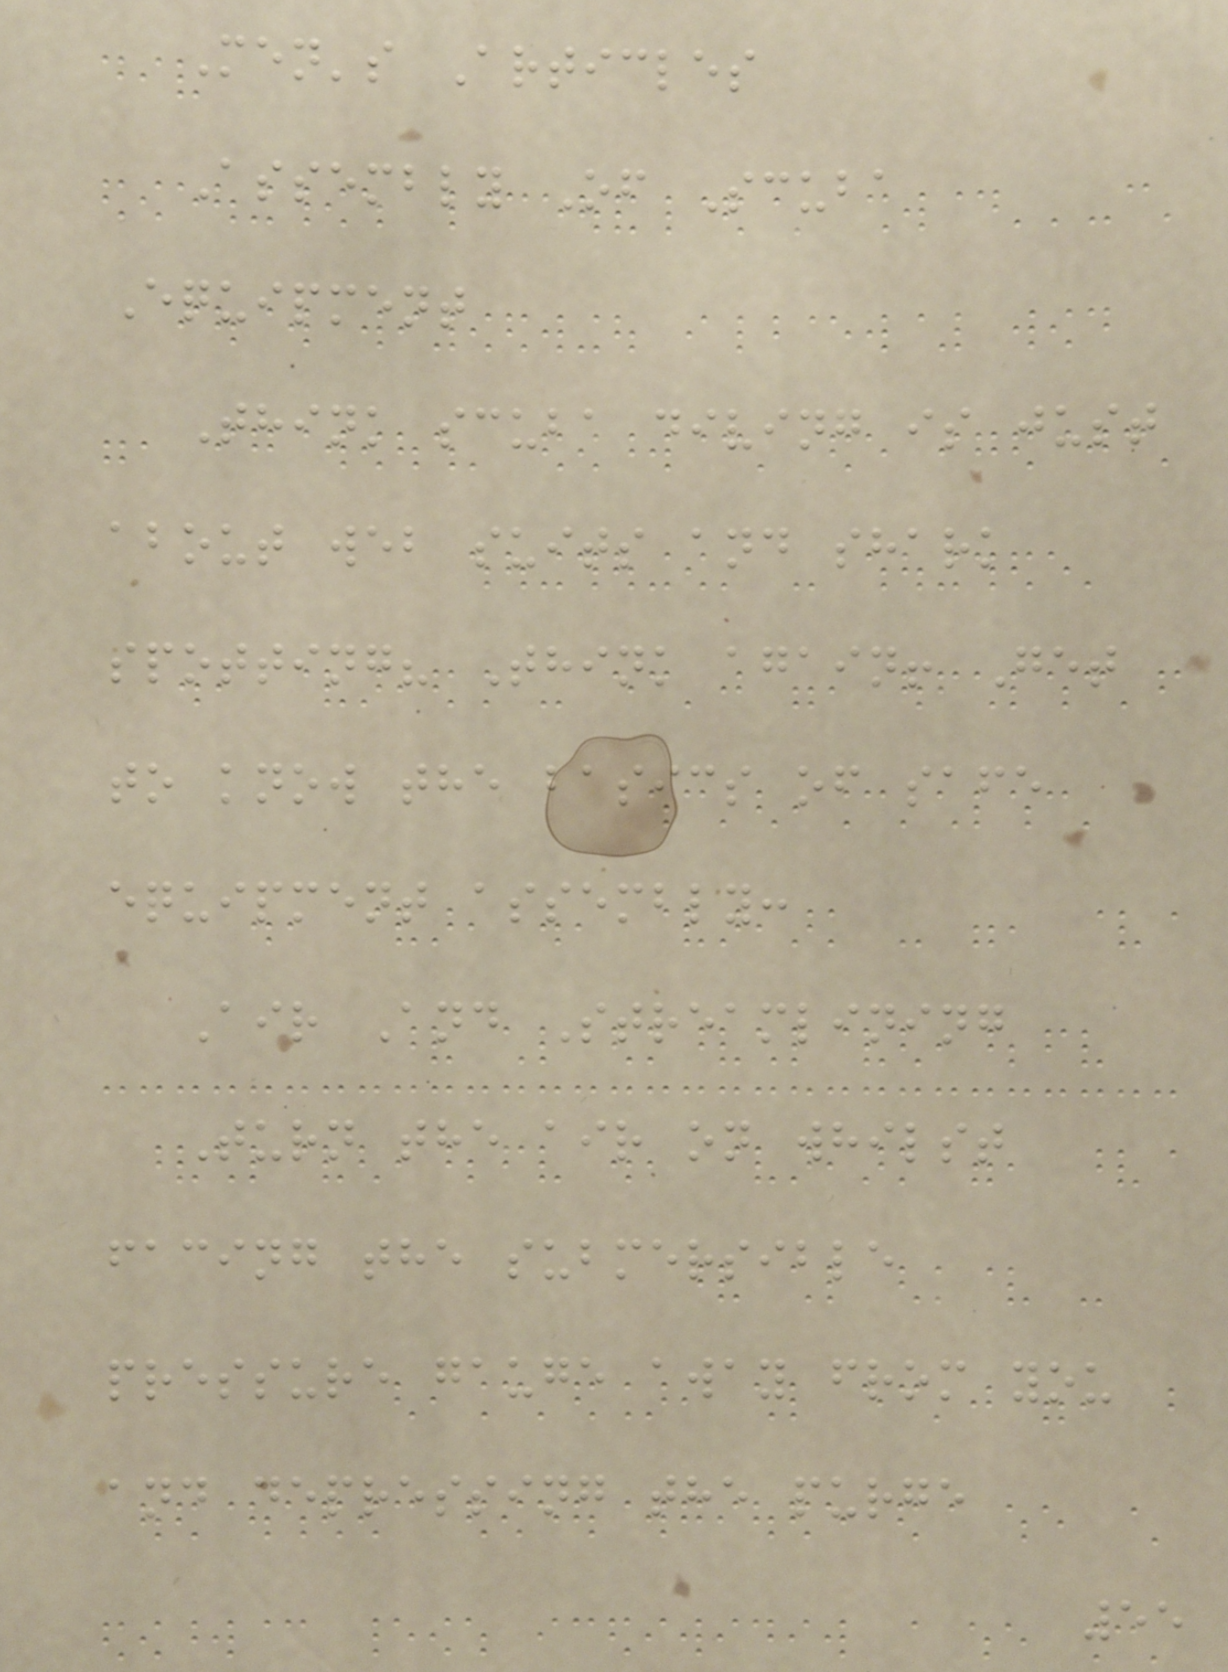Men's Articles
Assembly Of Scuba
Equipment
Think scuba diving is just
about web suits and shark
spotting? Think again! Get
to know the basics of safe
equipment assembly:
Air And Streamlining
Turn the air on whilst
facing the submersible
pressure gauge away from you
and depressing the purge
55
